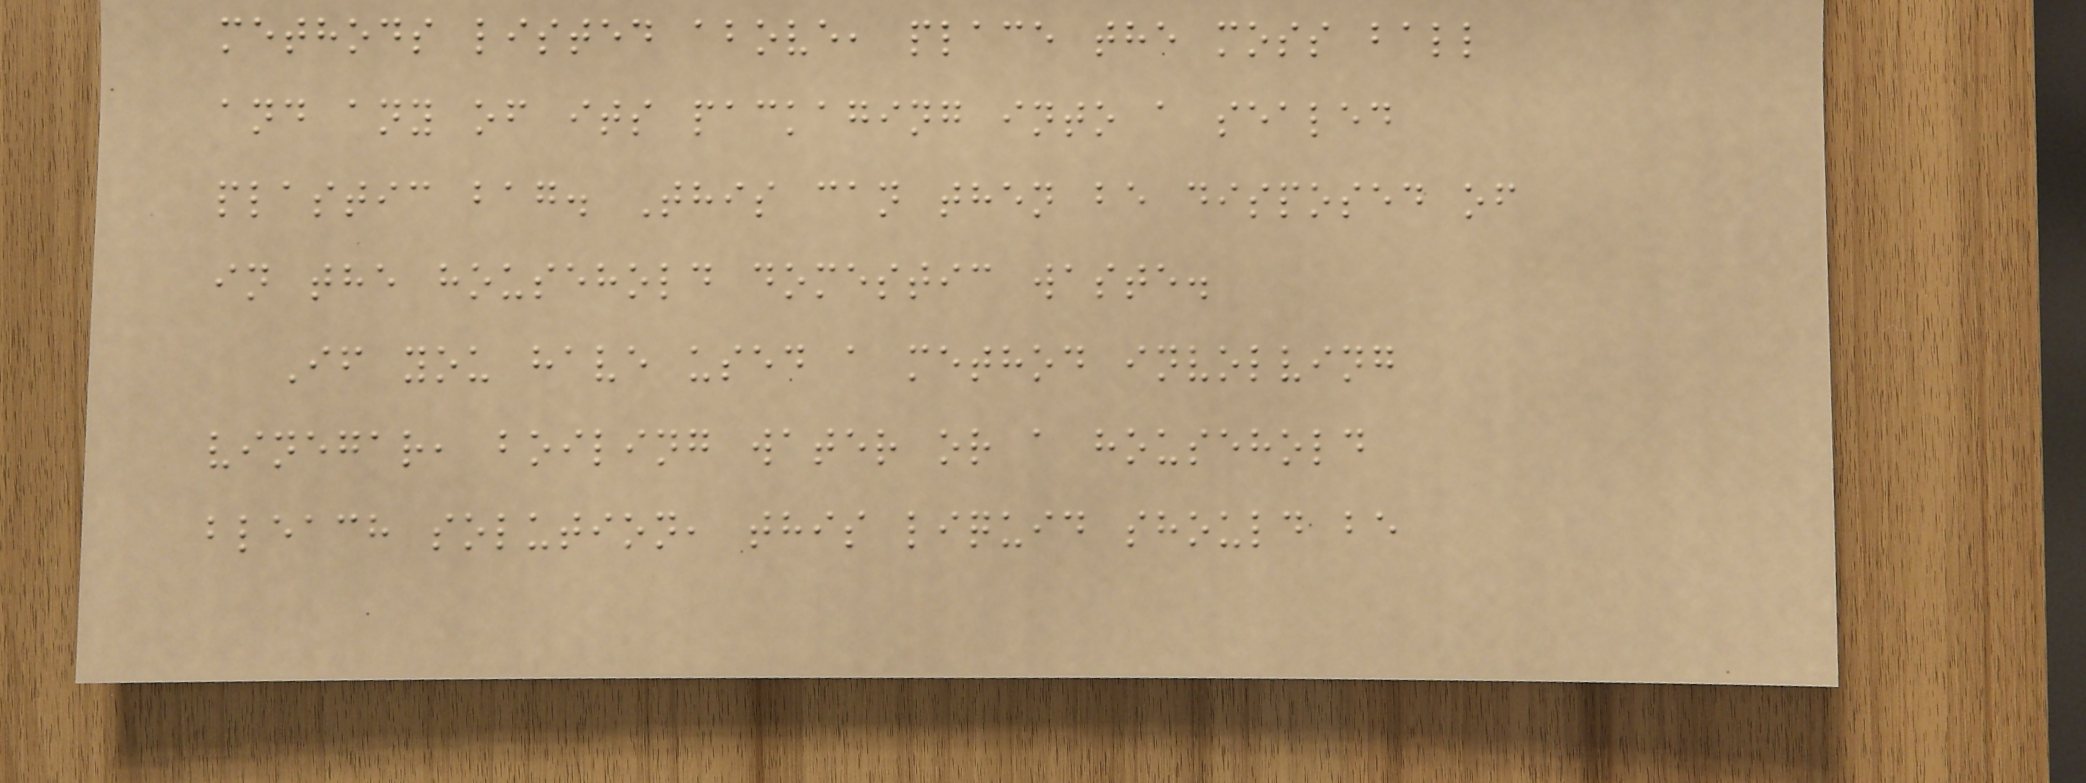methods listed above, place the moss ball
and any of its packaging into a sealed
plastic bag. This can then be disposed of
in the household domestic waste.
If you have used a method involving
vinegar, boiling water or a household
bleach solution, this liquid should be
